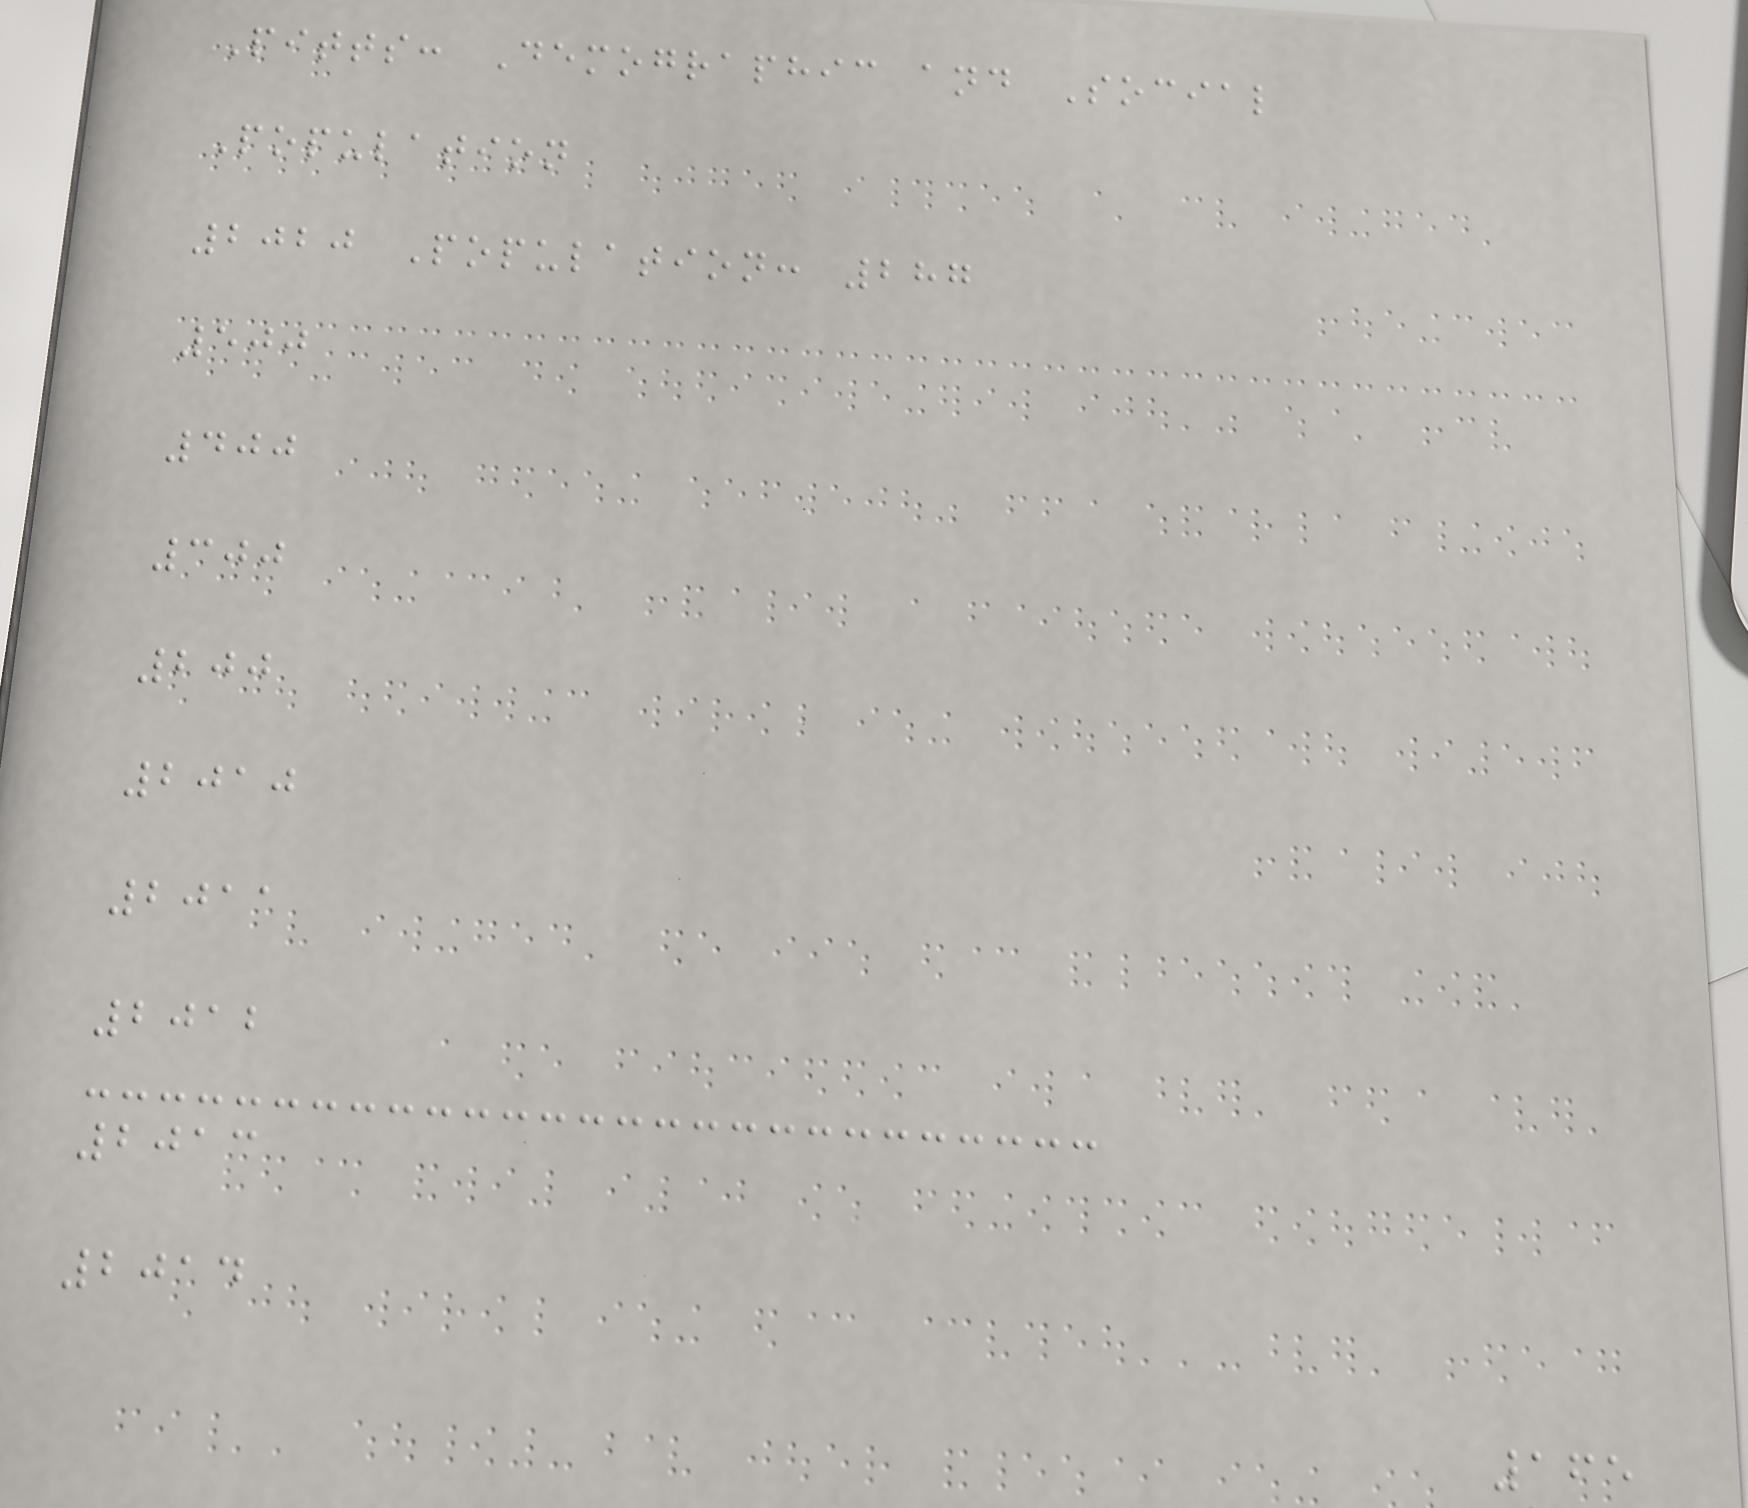Pitts: Demographic and Social
Population
2020 Population: 287
500
400
300
200
2010
2011
2012
2013
2014
165
